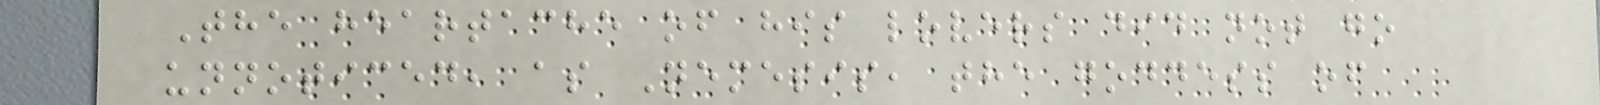The heartache of his lovers did not go
unnoticed, as Nemesis, the goddess of
